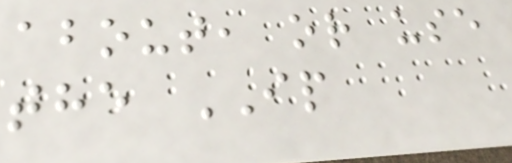about, or use
the IP
